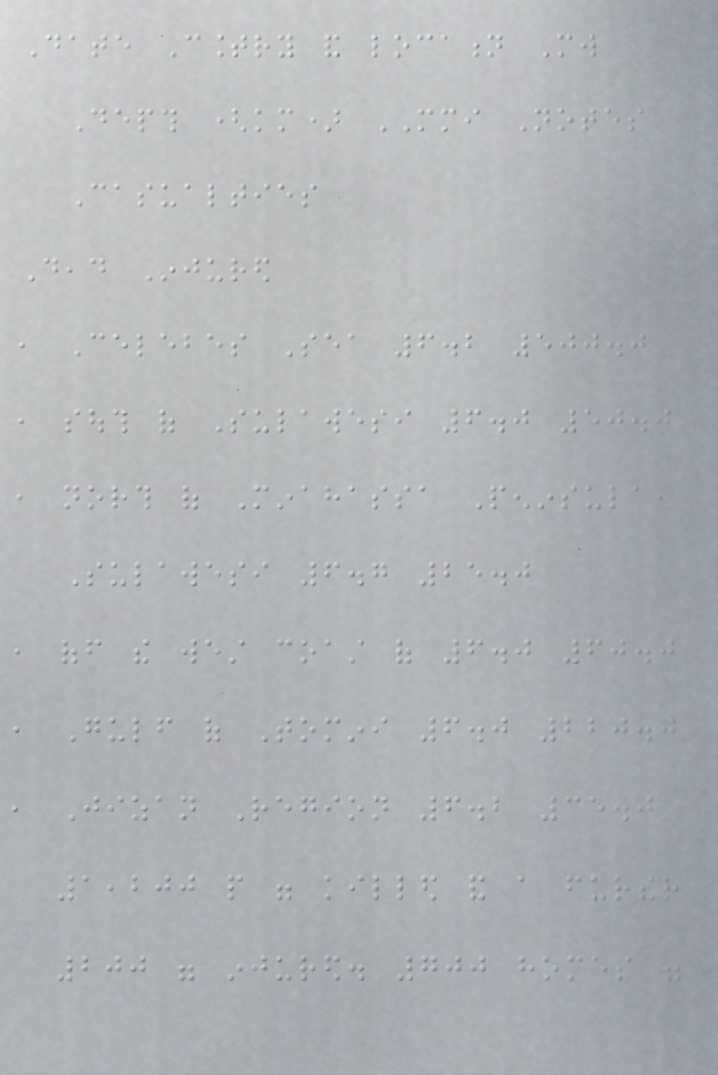Date Country and location Mw
Depth (km) MMI Notes
Casualties
Dead Injured
, Celebes Sea 6.2 500.0
, south of Sulawesi 6.0 50.0
, north of Minahassa Peninsula,
Sulawesi 6.7 25.0
, off the west coast of 6.0 60.0
, Gulf of Tomini 6.0 220.0
, Jizan Region 6.2 35.0
1,200 people were killed and a further
200 were injured. 700 homes were
